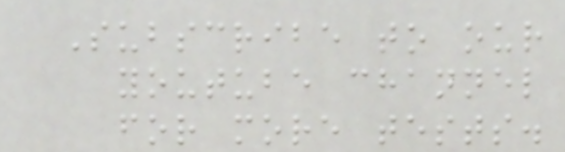Subscribe to our
youtube channel
for more tests.
